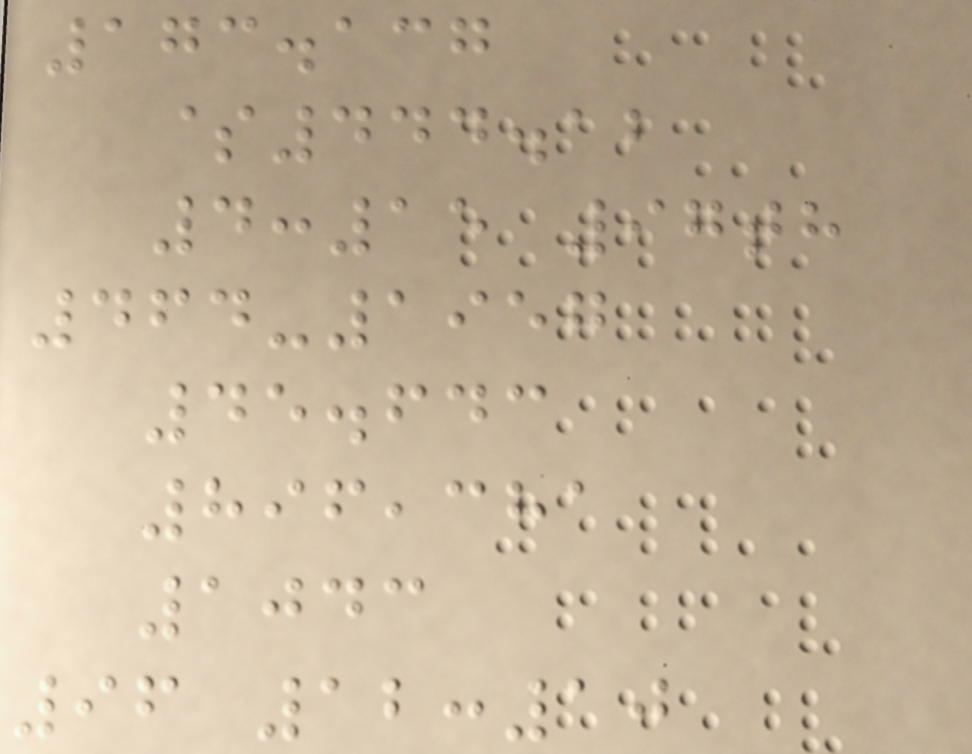173.137
$444.12
4:15 97th
464-1957
45.643
896,381
1043
96 12:10
